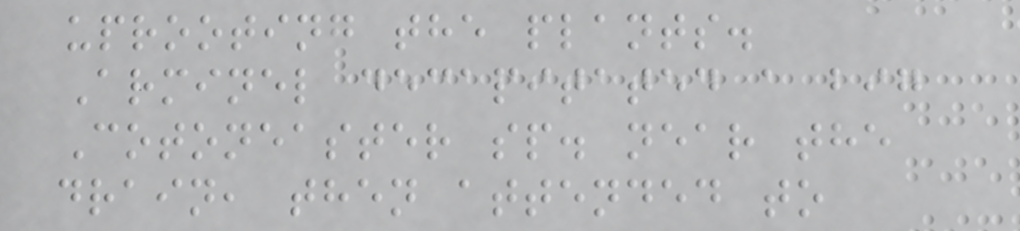uprooting the plants.
Arminel decapitated a big
Cotoneaster sp. near the
drain, then attended to
